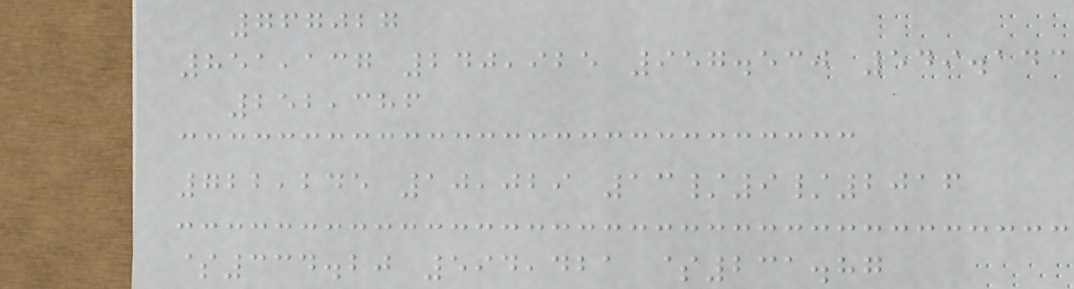767027
851,137 240,925 957.530 549.143
252,386
722,245 10,029 13/9/2016
$334.20 594,421 $231.87
